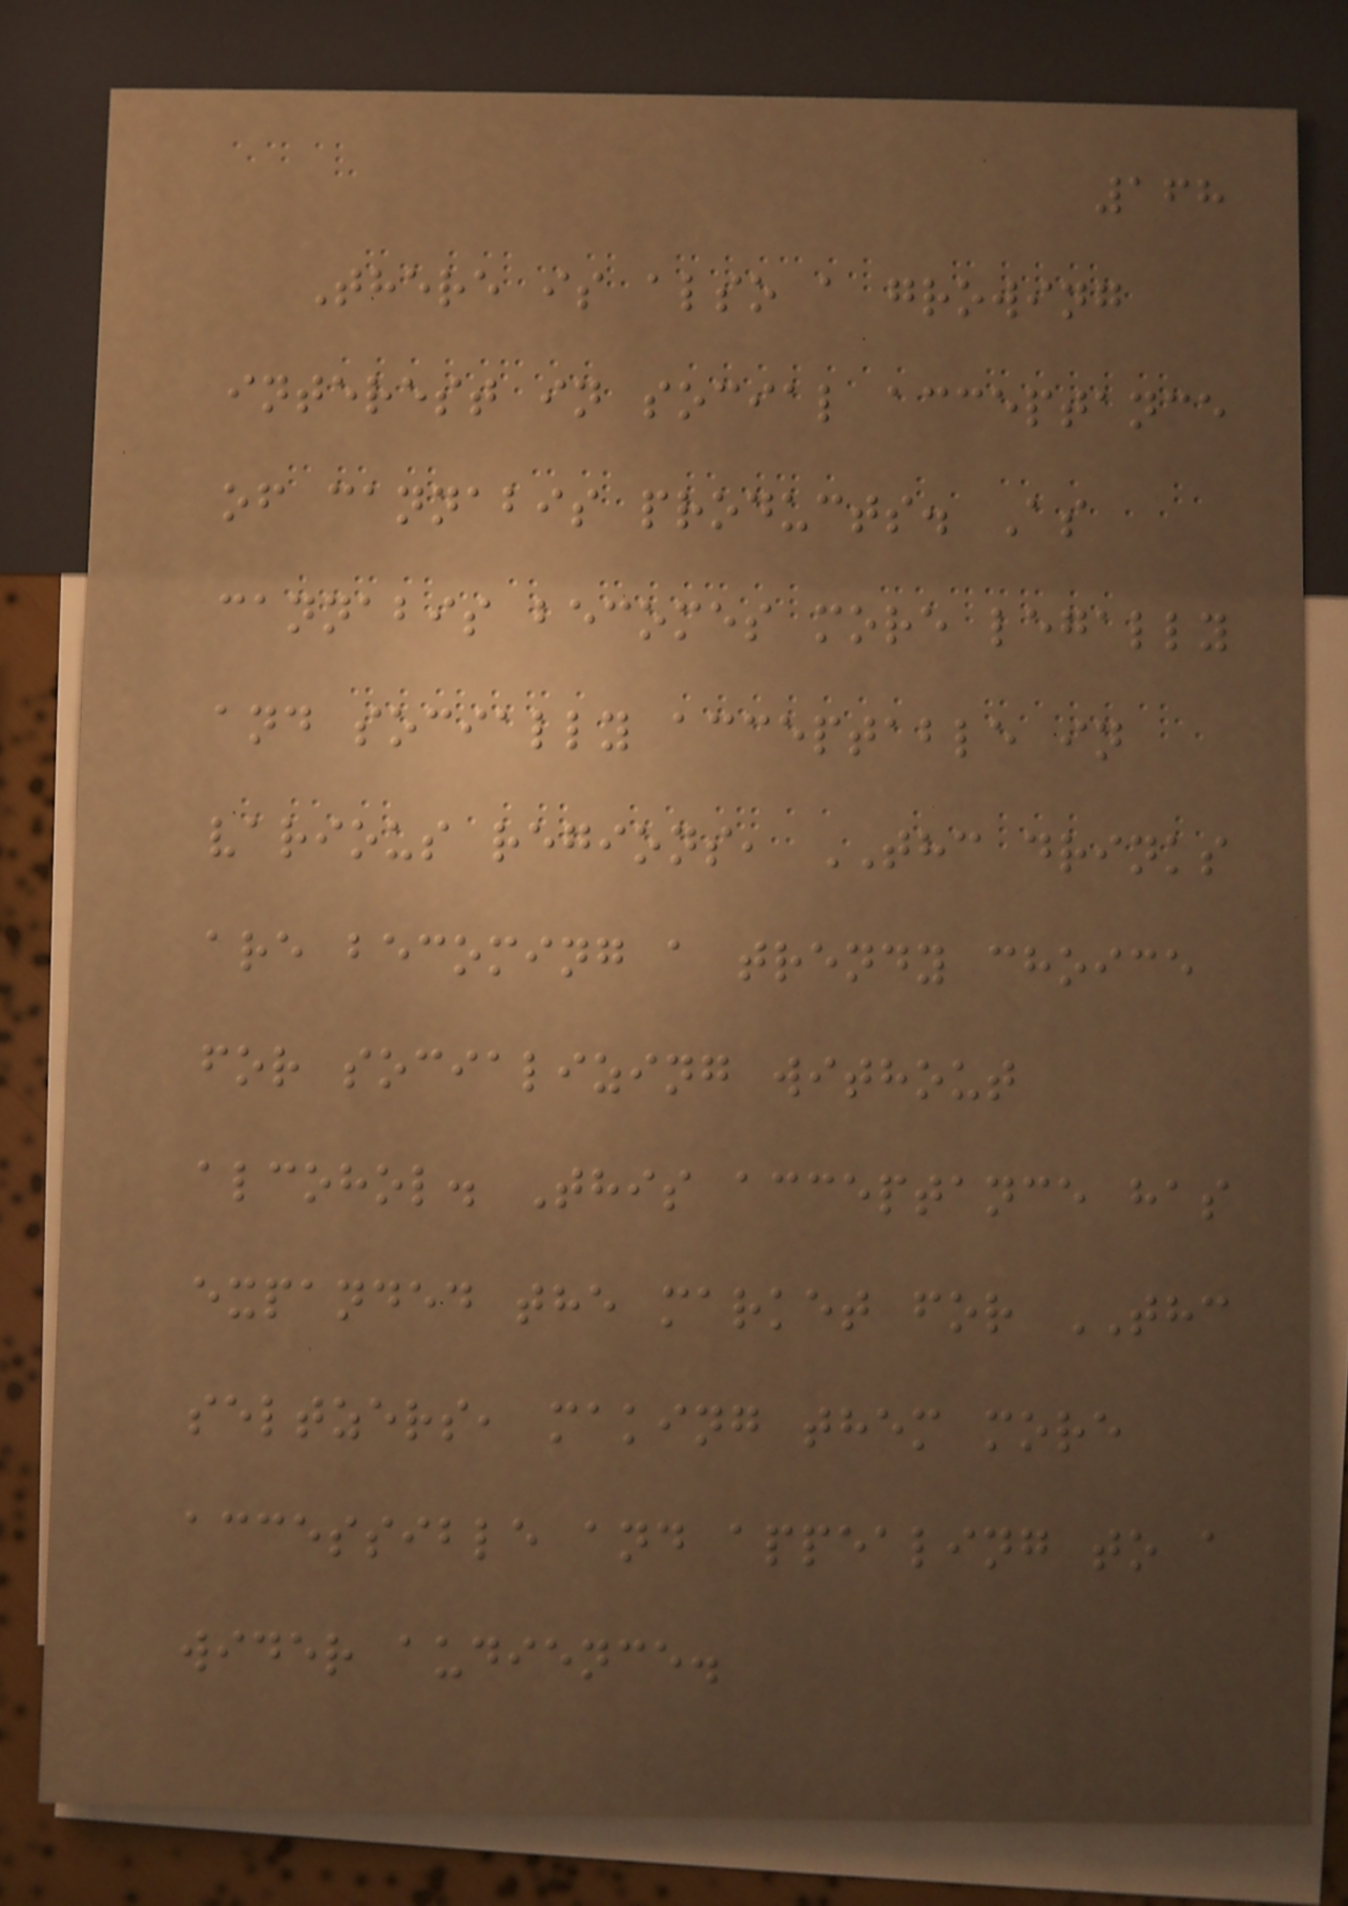168
There is also a growing
interest in social acceptance
of cannabis products. As
cannabis becomes more legally
and socially acceptable in
various regions, THC drinks
are becoming a trendy choice
for socializing without
alcohol. This acceptance has
expanded the market for THC
seltzers, making them more
accessible and appealing to a
wider audience.
